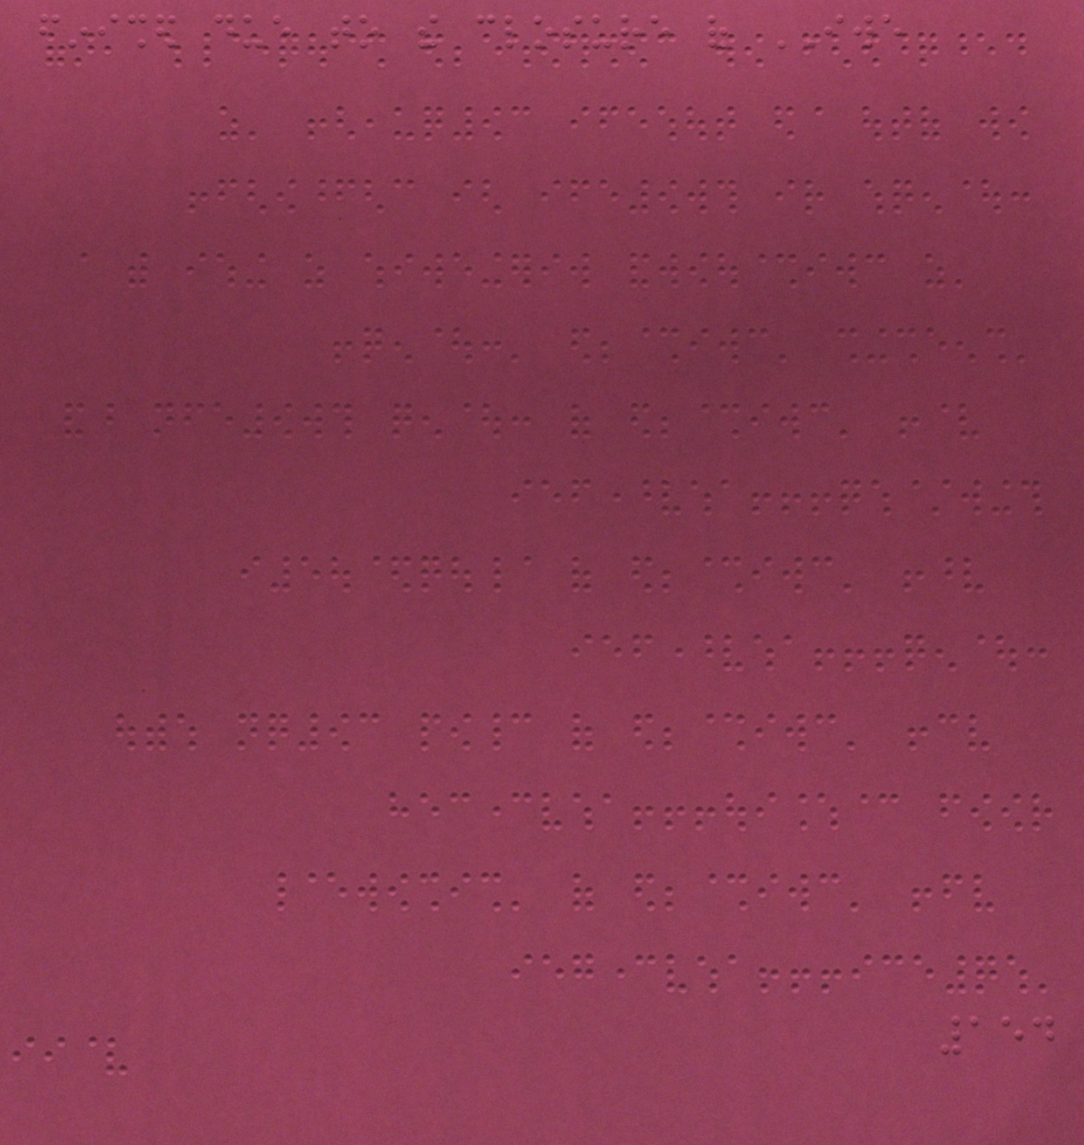finished due to the closure of IWE
154
